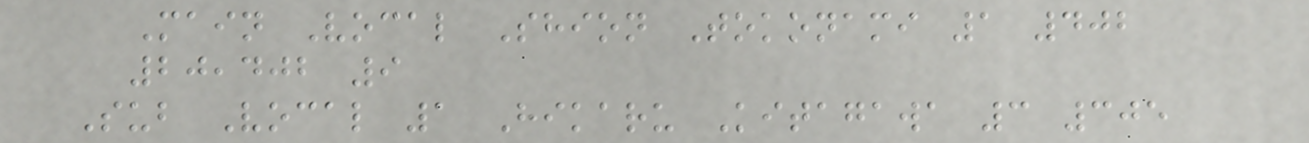Main Vocal Shion Tokonami 1 402
20,402 9
Sub Vocal 1 Hikaru Kitagawa 3 305
